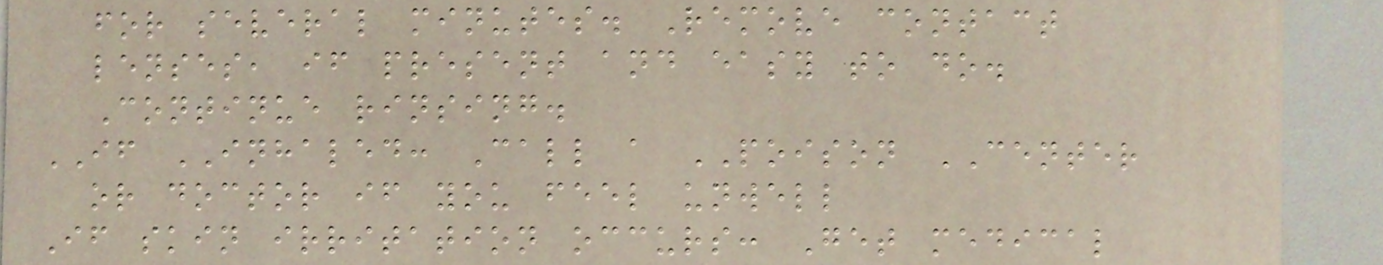for several minutes. Remove contact
lenses, if present and easy to do.
Continue rinsing.
IF INHALED: Call a POISON CENTER
or doctor if you feel unwell
If skin irritation occurs: Get medical
